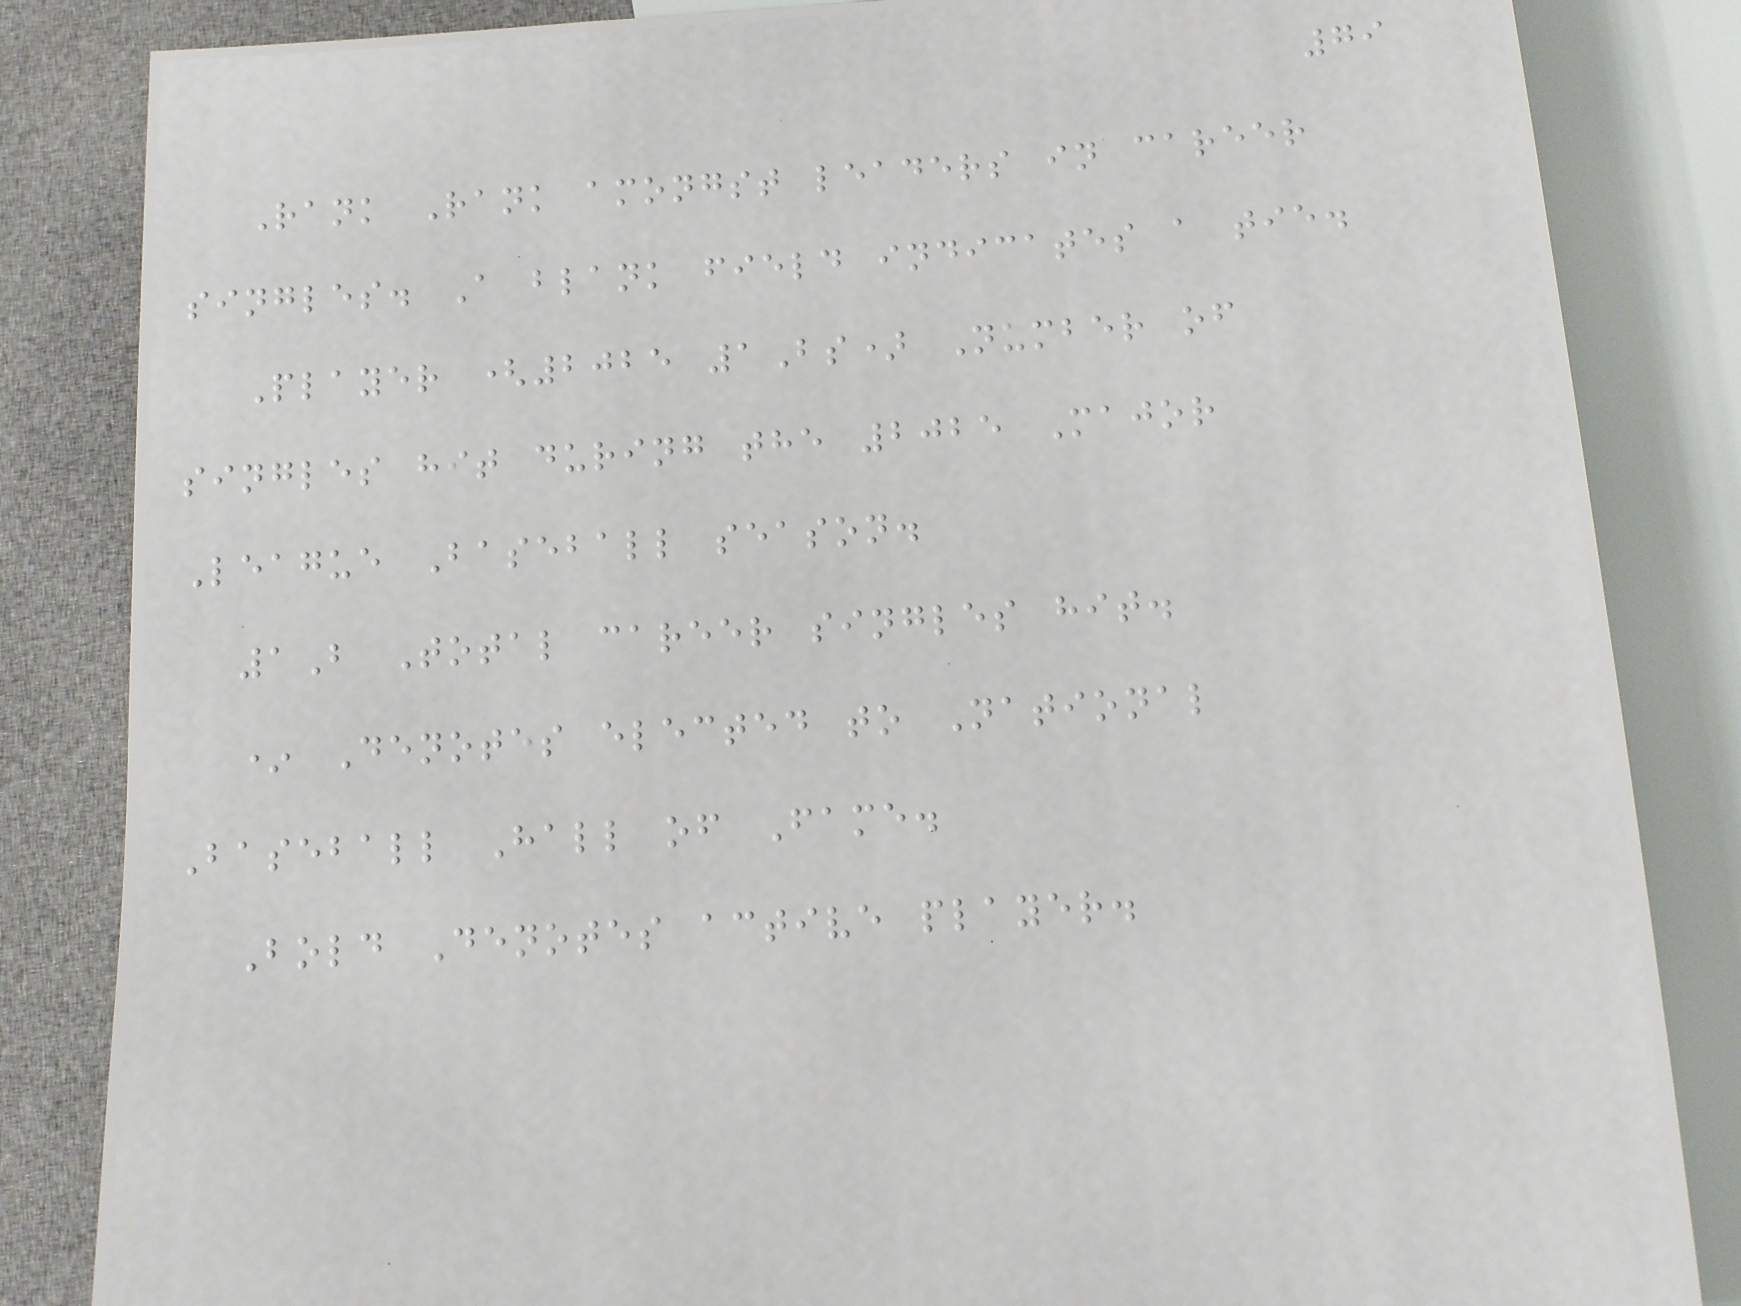79
Rank Rank amongst leaders in career
singles. A blank field indicates a tie.
Player (2025 1Bs) Number of
singles hit during the 2025 Major
League Baseball season.
1B Total career singles hit.
* Denotes elected to National
Baseball Hall of Fame.
Bold Denotes active player.
